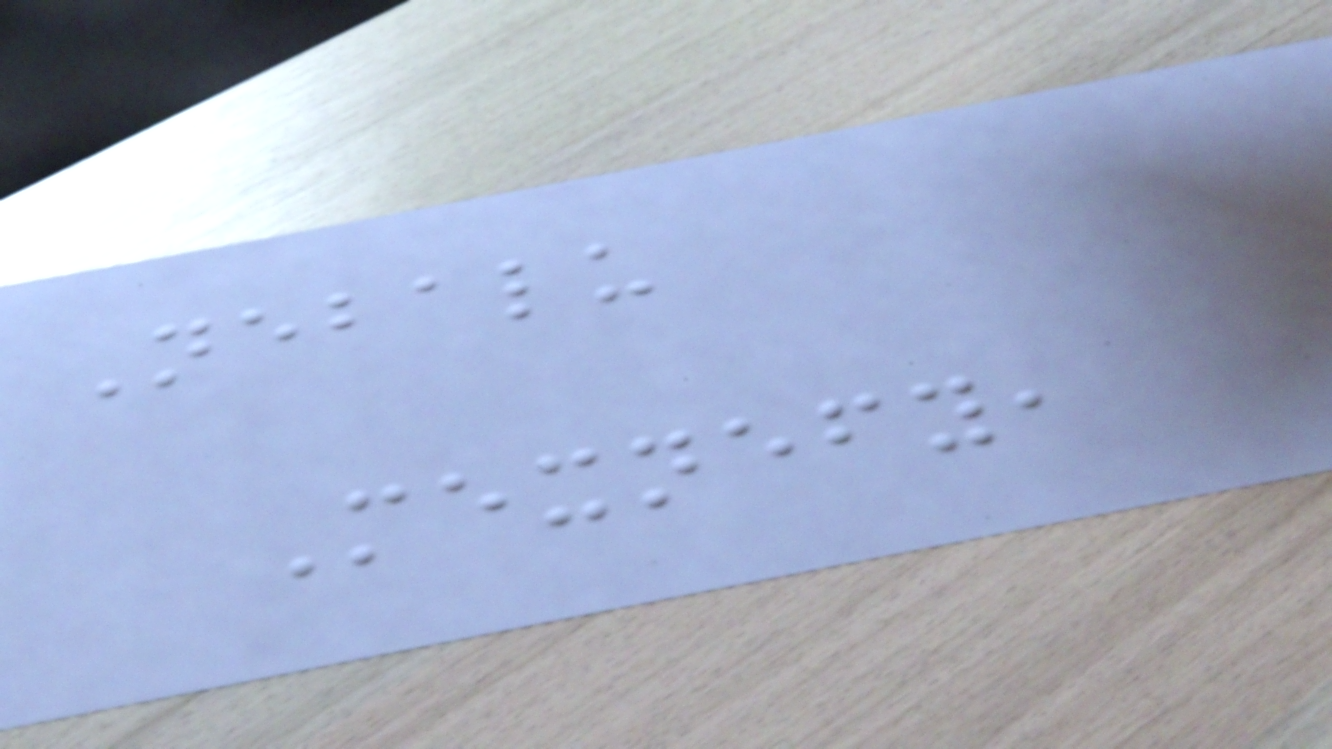Nebalu
Mexnefy,
